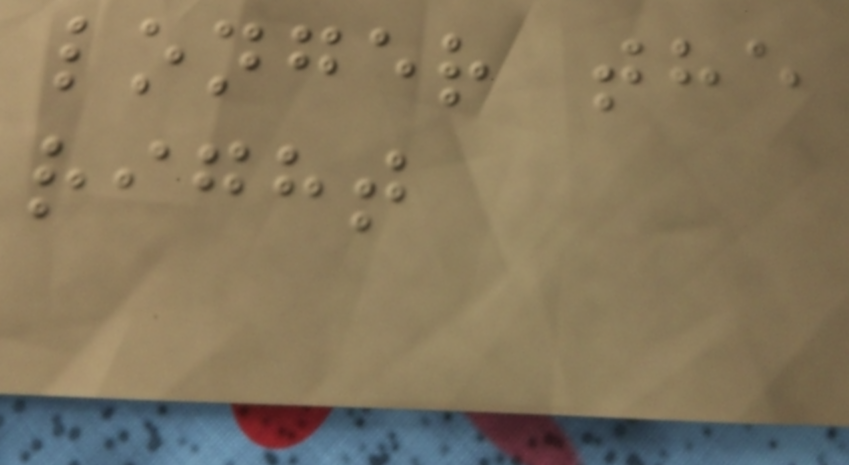longer the
right
